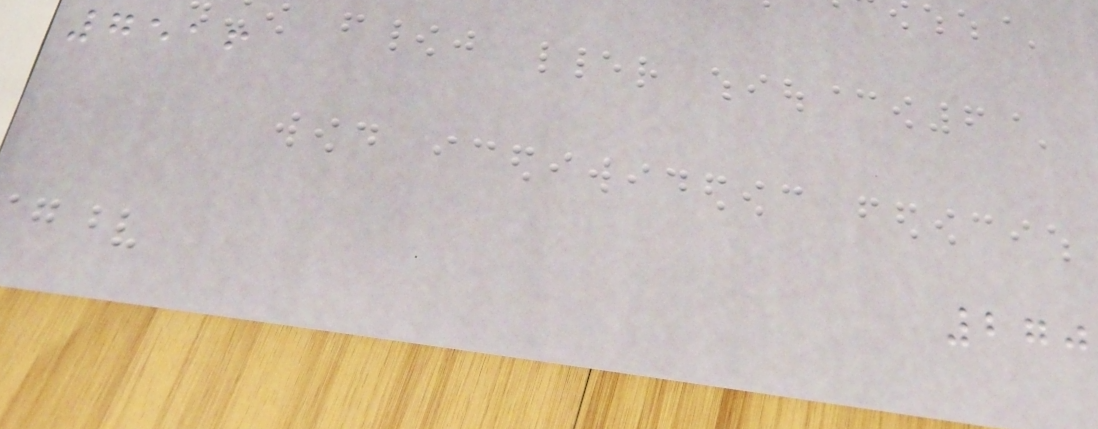7516
270
